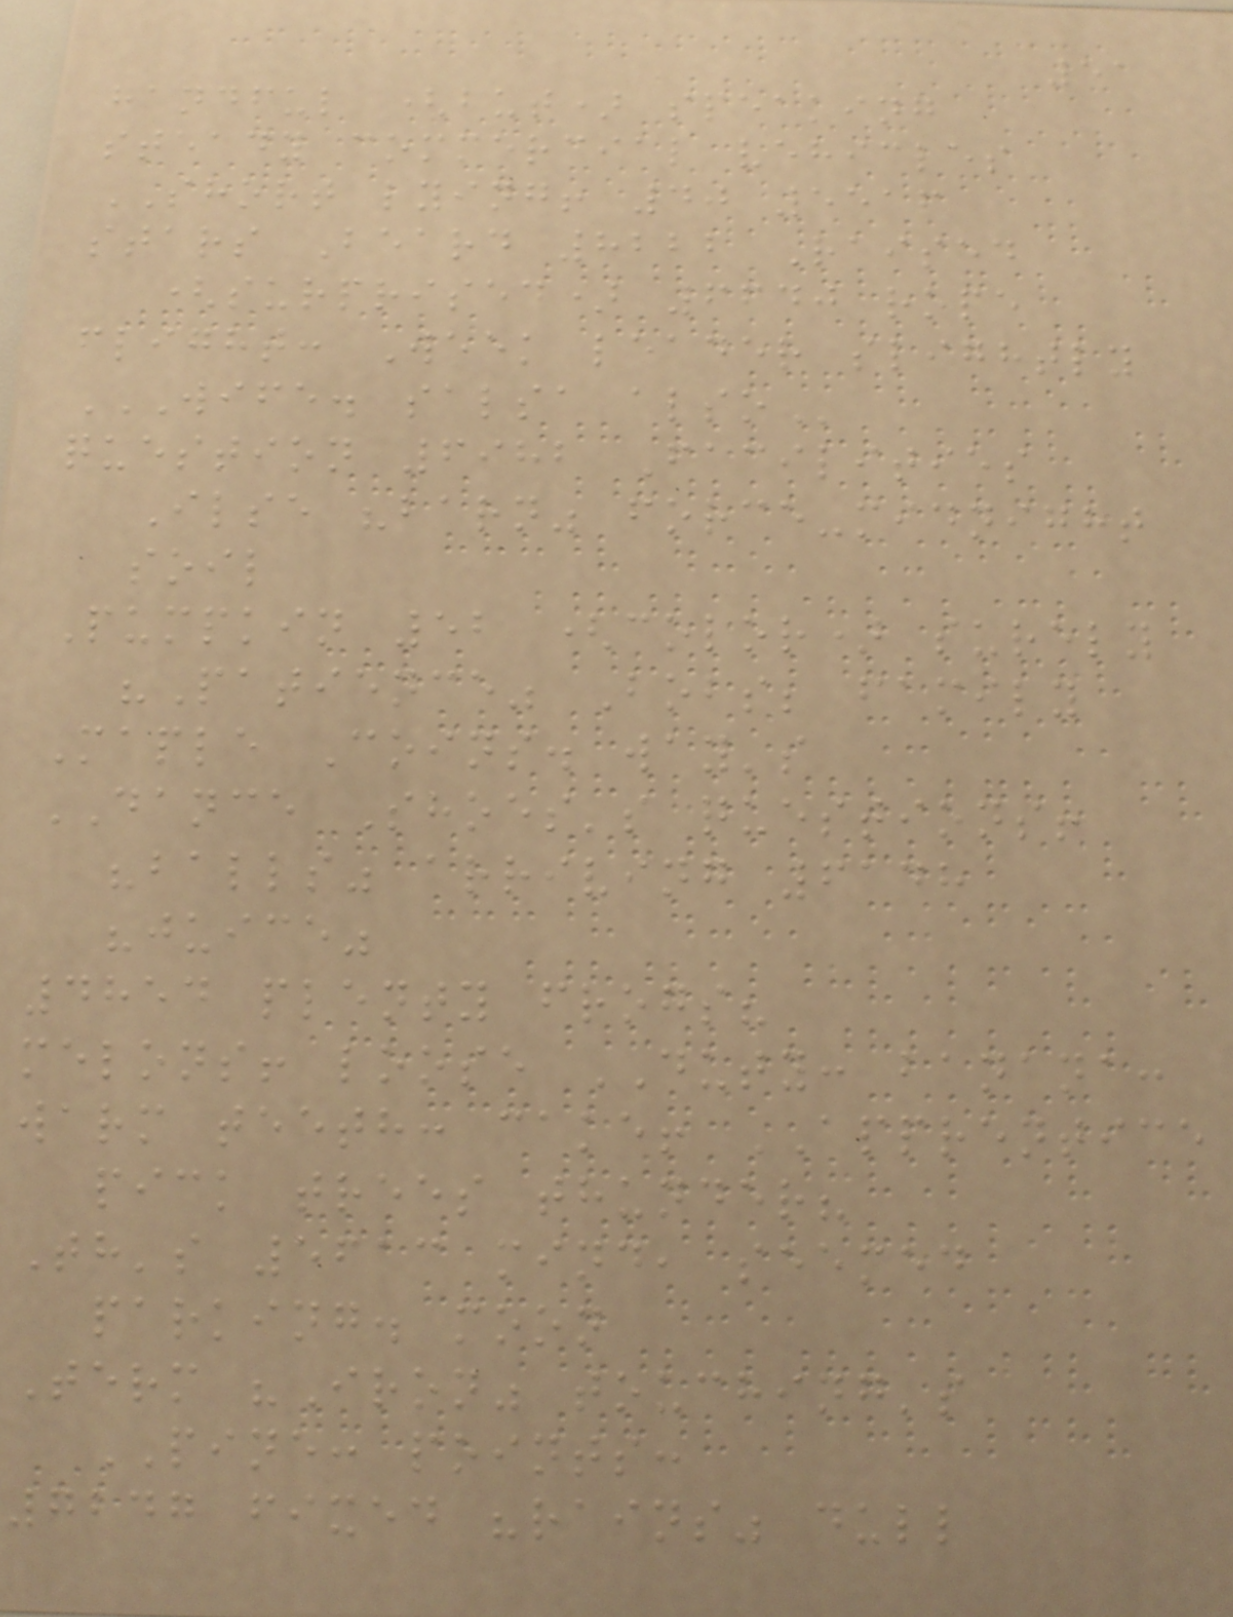51
handful (but) speaking
steady commercial vehicles
SHORT lying! 40 5516
stars Beard 8222 Raised
(surprised) 6640 rope
flight: Week leader slightly
WIFE. SALSA ALSO
question 6982 Facilities
Ilse "barn" force-midnight
soil
Pumpkin 52 (color) surely
"Patience" Bobs; family
Maple Coins. way's
DANCE Shoes's questions!
"balls" arriving 6148
"juice"
4854 plenty frogs?
melons! loose DUTY: banana:
warm teeth: cake! APPRENTICE
pick trees thunder?
Th's 5613 mind, seemed
parking. moon
Term "Iron" touching's
PINE: points:
7247 fixed "rains" dull
